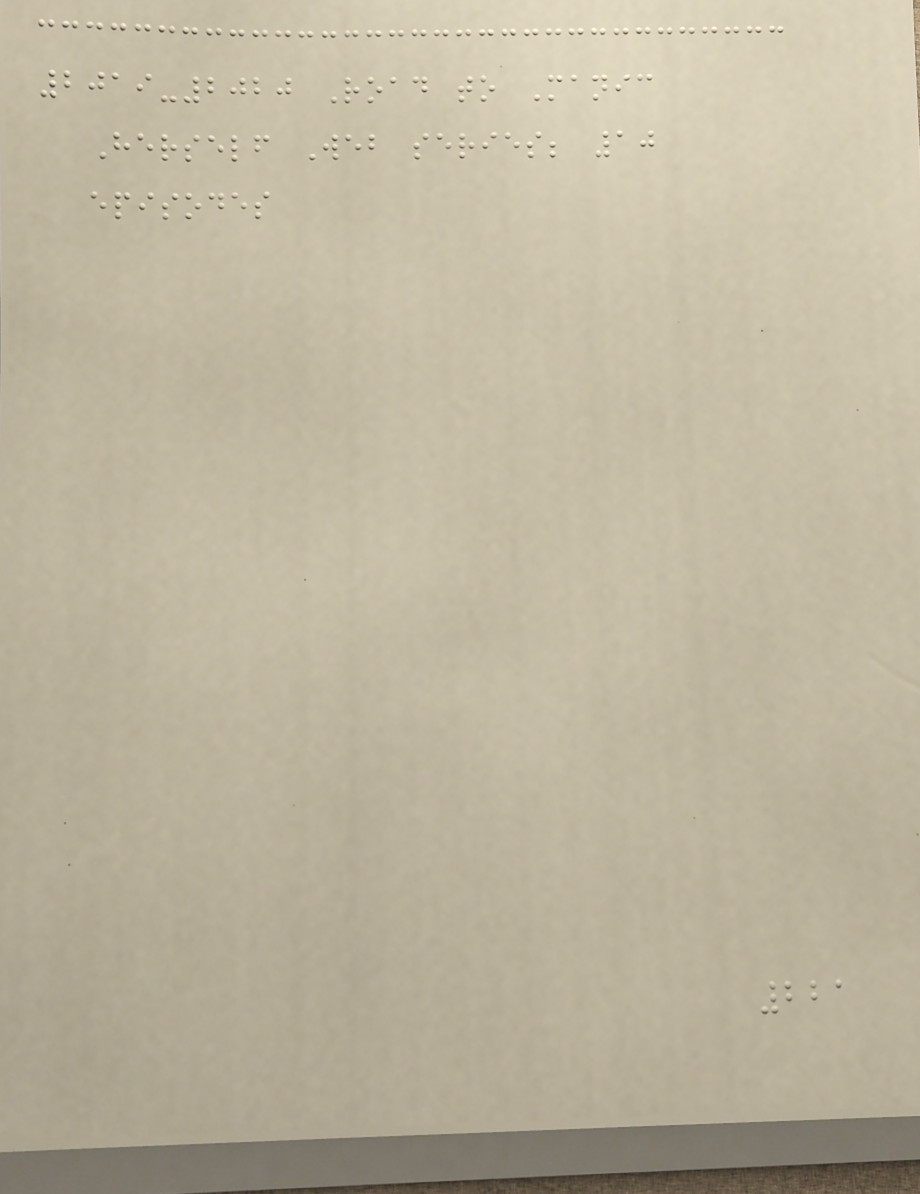2019-2020 Road to Manic
Herself Web series; 10
episodes
221
